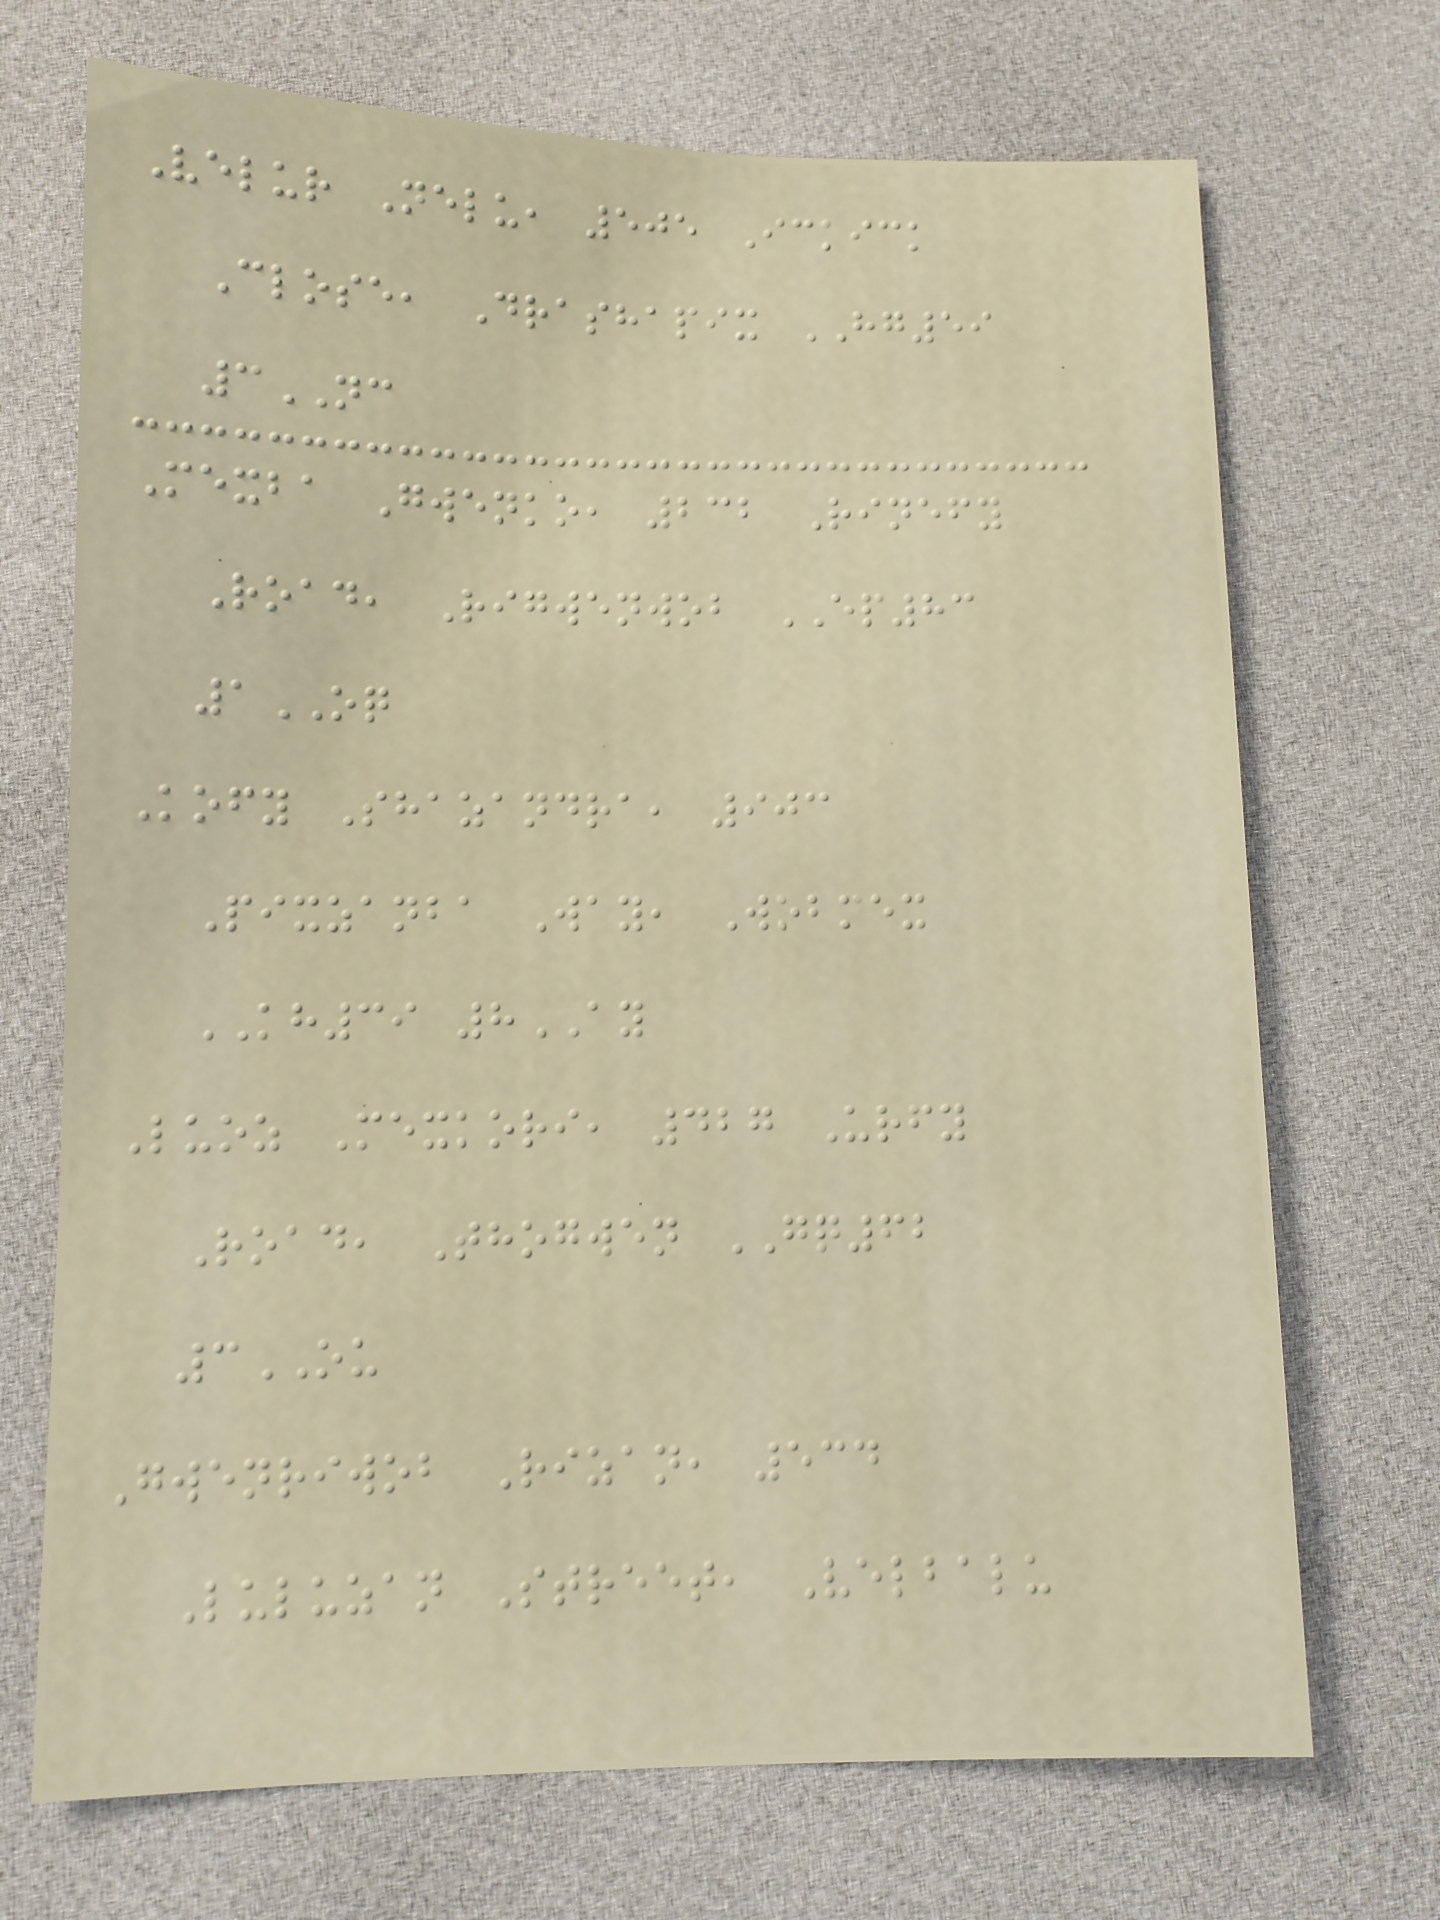Velur Nelu, 505 Ickick
Close, Drashapix HG59
3NC
Mexba Gwenko, 232 Rinefy
Road, Rigwenwob EP83
1OQ
Kofy Shazandra, 903
Pixzanba Way, Wobmex
KH39 8AY
Luoz Mexkori, 427 Urfy
Road, Thogwen GQ62
3OU
Gwenriwob Rizan, 534
Luluzan Street, Velbalu
